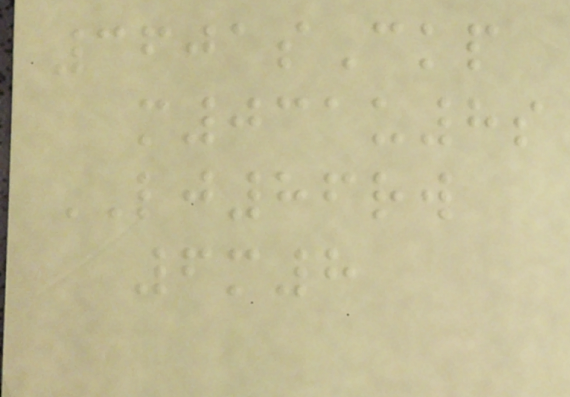3601sCkp
m031u8s
LJ86rw
6m8
